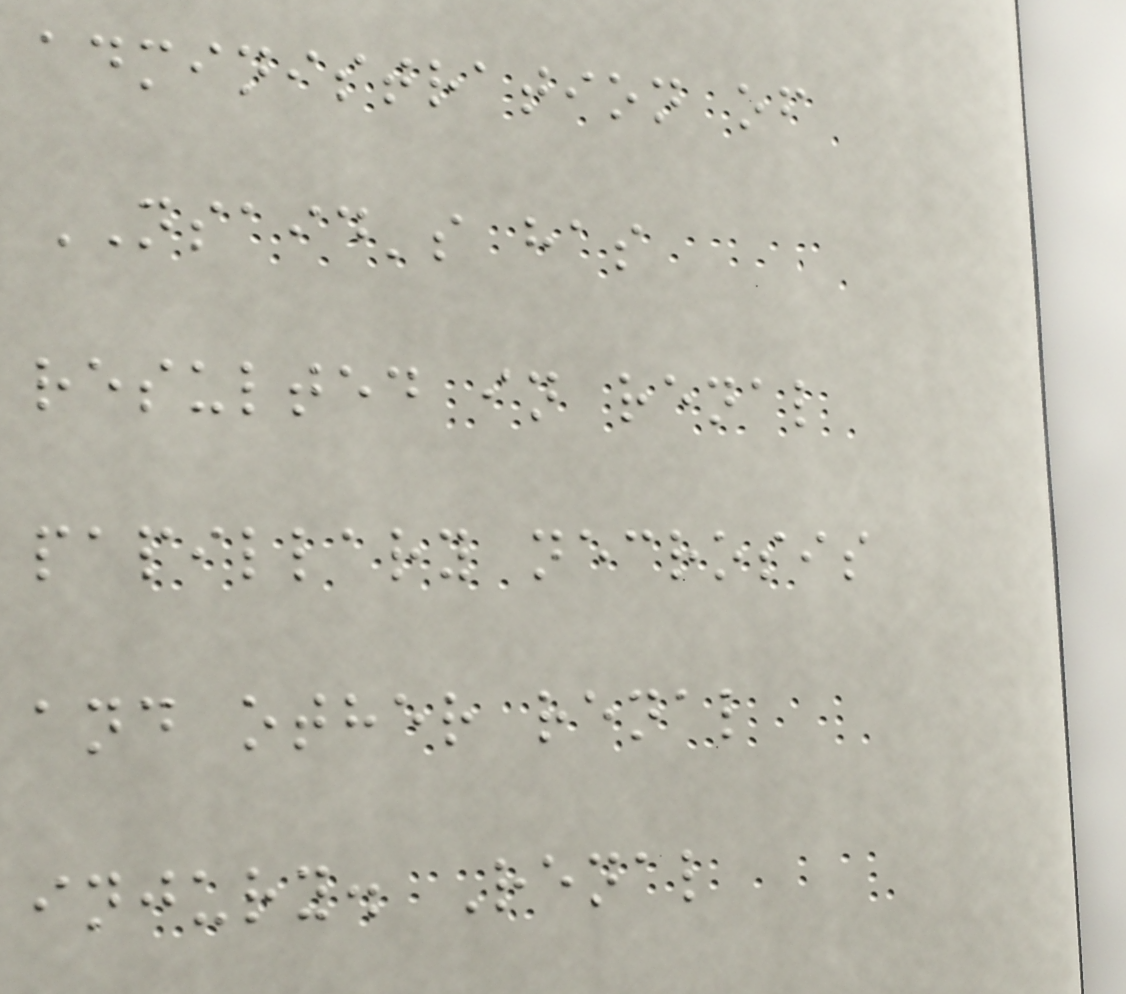administration of
NSAID's has
resulted in renal
papillary necrosis
and other renal
injury. Renal
